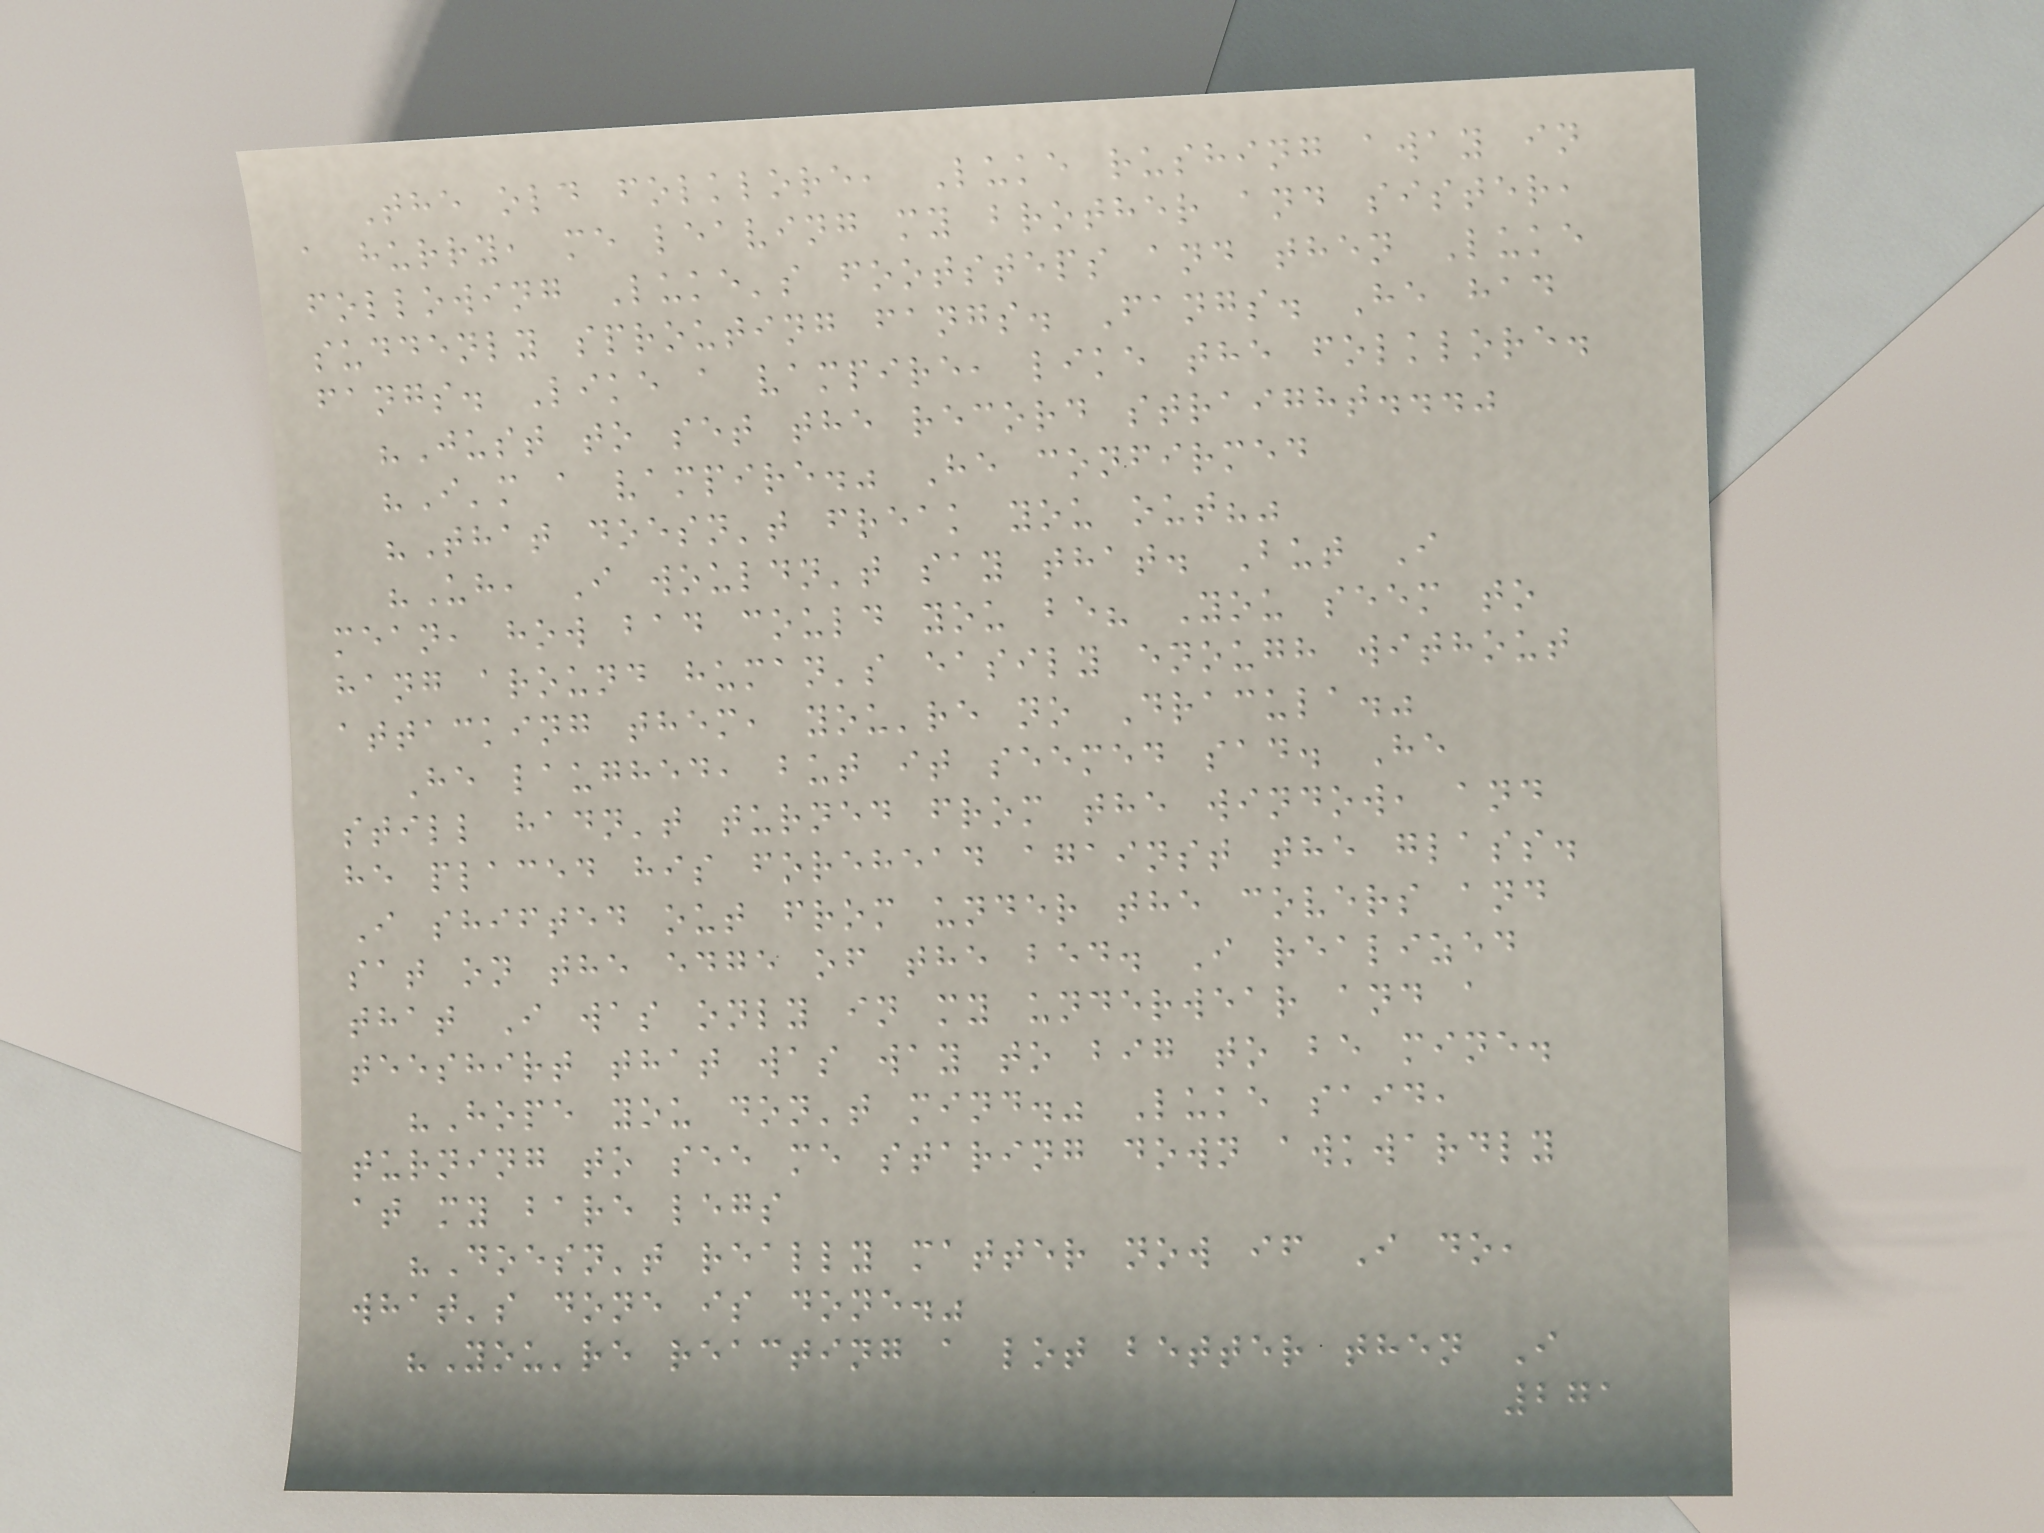The old folklore, Luke rushing away in
a hurry, me leaving my brother and sister,
following Luke's footsteps and then Luke
suddenly sprouting fangs. Fangs. He had
fangs. Like a vampire, like the folklore.
"Just to set the record straight..."
"I'm a vampire." He confirmed
"That doesn't freak you out?"
"Uh, I wouldn't say that. But I
mean, how bad could you be? You seem to
hang around human's easily enough without
attacking them, you're no Dracula."
He laughed, but it seemed sad. He
still hadn't turned from the window, and
he placed his forehead against the glass.
I shifted out from under the covers and
sat on the edge of the bed. I realized
that I was only in my underwear and a
teeshirt that was way to big to be mine.
"Hope you don't mind." Luke said,
turning to see me staring down awkwardly
at my bare legs
"Doesn't really matter now if I do,
what's done is done."
"You're reacting a lot better then I
271
